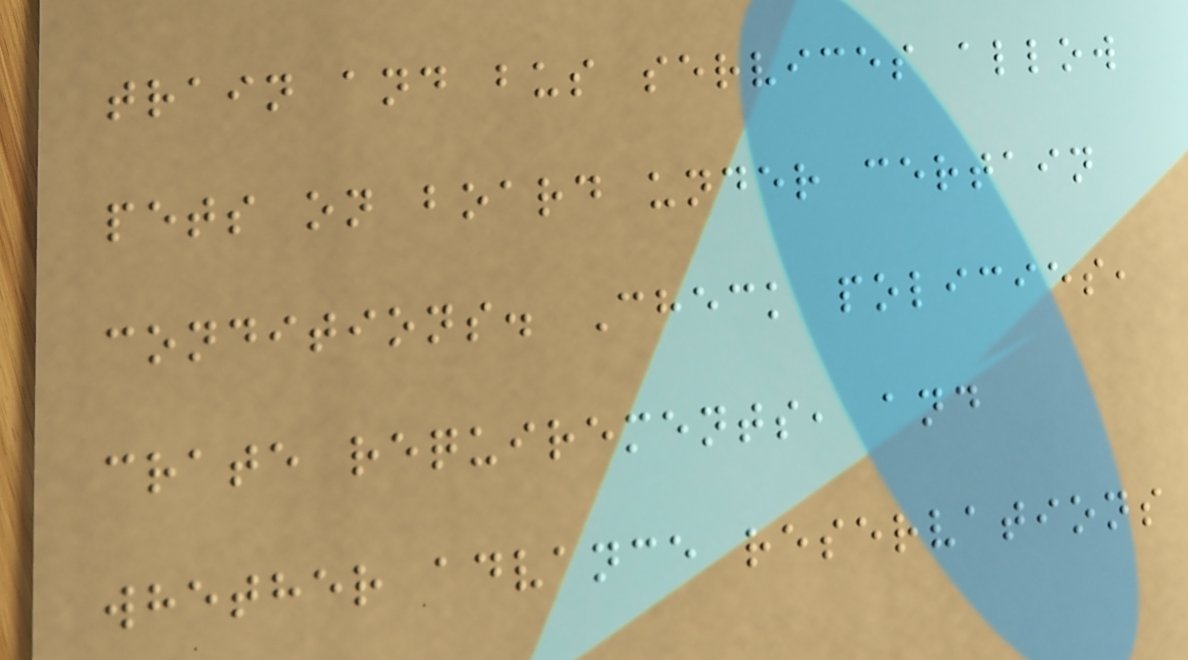train and bus services allow
pets on board under certain
conditions. Check policies,
crate requirements, and
whether advance reservations
